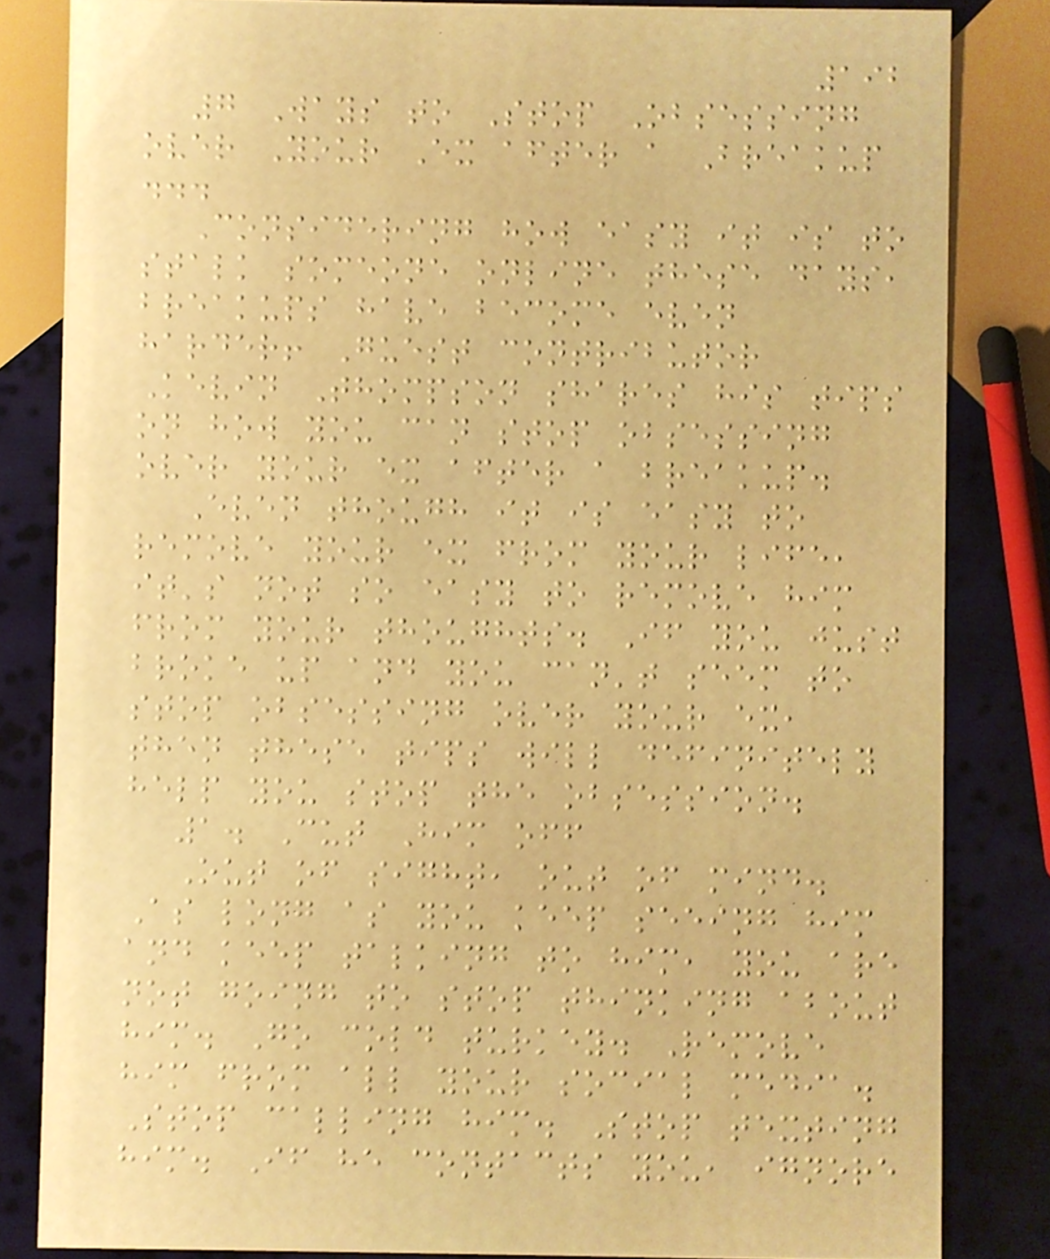192
7 Ways to Stop Obsessing
over Your Ex after a Breakup
...
Considering how easy it is to
stalk someone online these days,
breakups have become even
harder! Guest contributor
Kevin Thompson shares his tips
on how you can stop obsessing
over your ex after a breakup.
Even though it is easy to
remove your ex from your life,
it's not so easy to remove him
from your thoughts. If you just
broke up and you can't seem to
stop obsessing over your ex,
then these tips will definitely
help you stop the obsession.
1. Cut Him off
Out of sight, out of mind.
As long as you keep seeing him
and keep talking to him, you are
not going to stop thinking about
him. Go cold turkey. Remove
him from all your social media.
Stop calling him. Stop texting
him. If he contacts you, ignore
